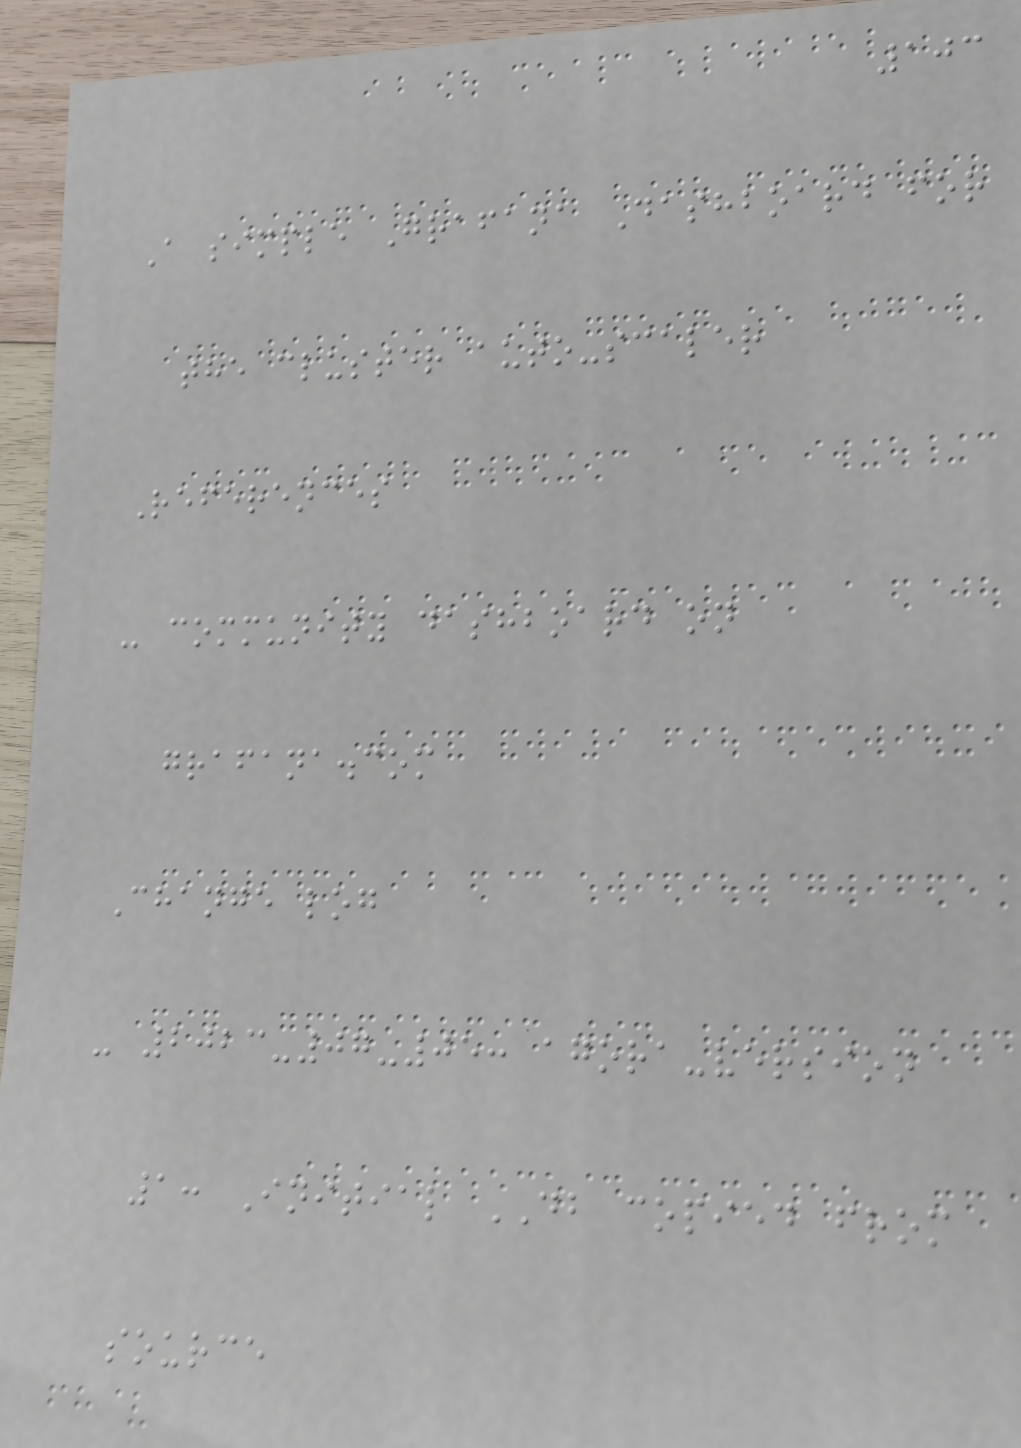103
A simple Grafana Dashboard for
the cluster auto-scaler
References
- community dashboard on
grafana.com
Change log
- 2023-07-05: agora-version
1: Initial DB copied from
source
